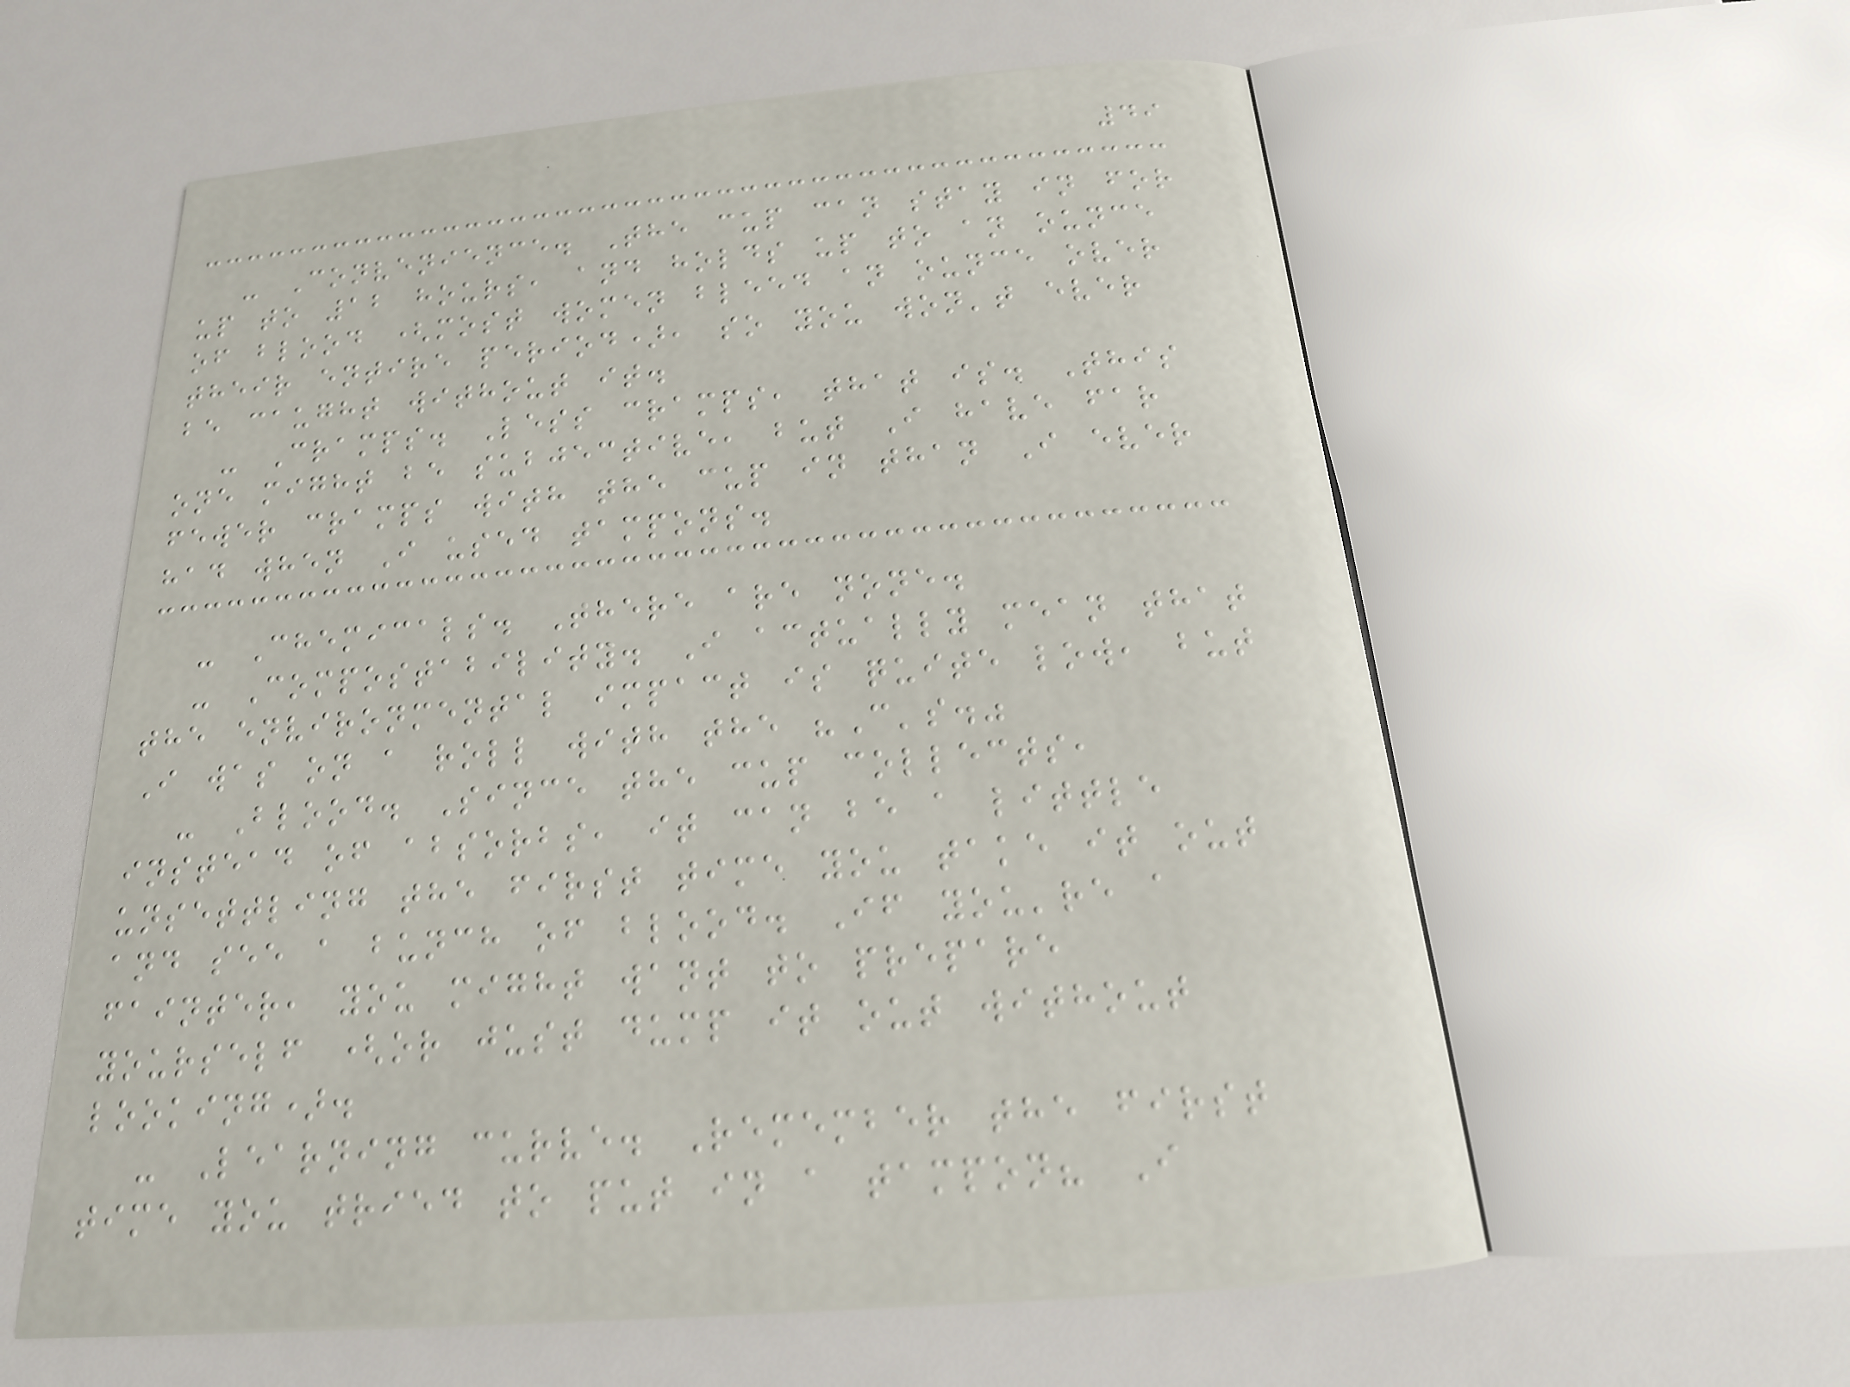49
- Convenience. The cup can stay in for
up to 12 hours, and holds up to an ounce
of blood (most women bleed an ounce over
their entire period), so you won't ever
be caught without it.
- Cramps. Less cramps, that is. This
one might be subjective, but I have far
fewer cramps with the cup in than I ever
had when I used tampons.
- Chemicals. There are none.
- Compostability. I actually mean that
the environmental impact is quite low, but
I was on a roll with the "C's."
- Blood. Since the cup collects,
instead of absorbs, it can be a little
unsettling the first time you take it out
and see a bunch of blood. If you're a
fainter, you might want to prepare
yourself (or just dump it out without
looking).
- Learning curve. Remember the first
time you tried to put in a tampon? I
